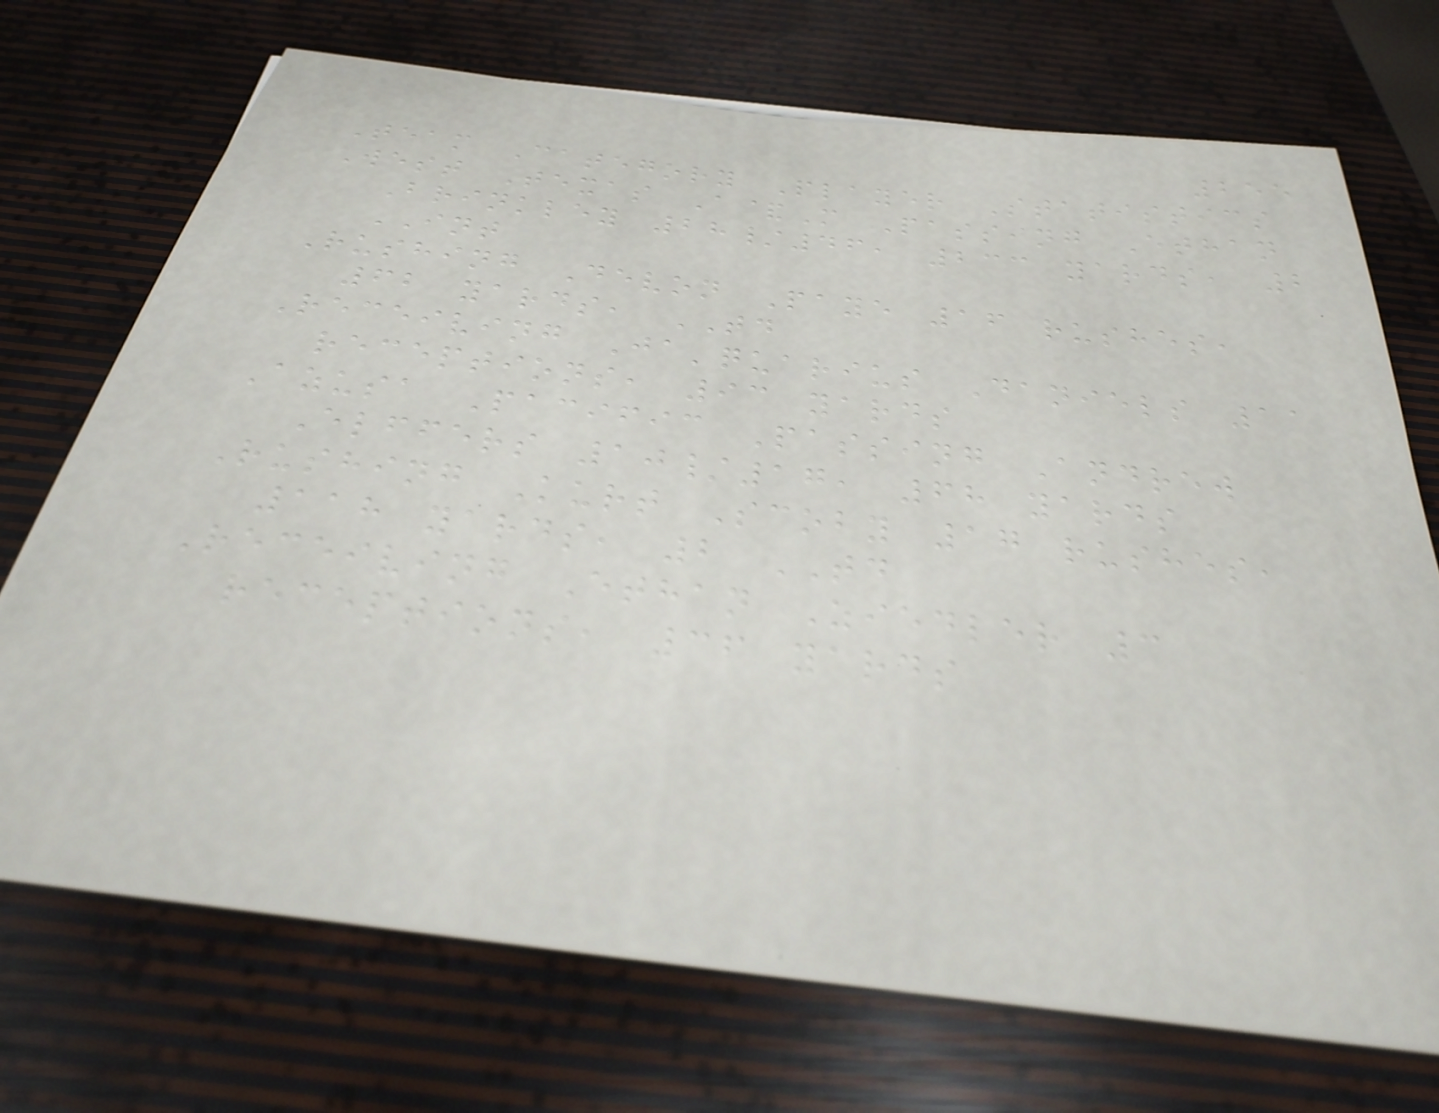255
Team Category Player Statistics
West Texas A&M Passing Ethan
Brinkley 28/46, 233 yards, 2
INT
Rushing Devon Paye 16 rushes,
62 yards, TD
Receiving Ja'quarius Daniels 11
receptions, 93 yards
Azusa Pacific Passing Andrew
Elffers 10/17, 68 yards
Rushing Kurt Scoby 17 rushes,
118 yards, 2 TD
Receiving Ethan Ziedler 3
receptions, 36 yards
